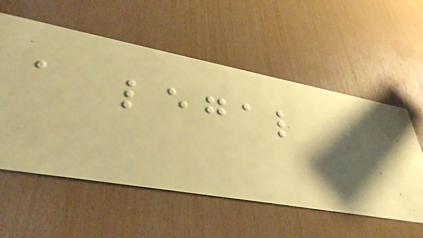a legal
